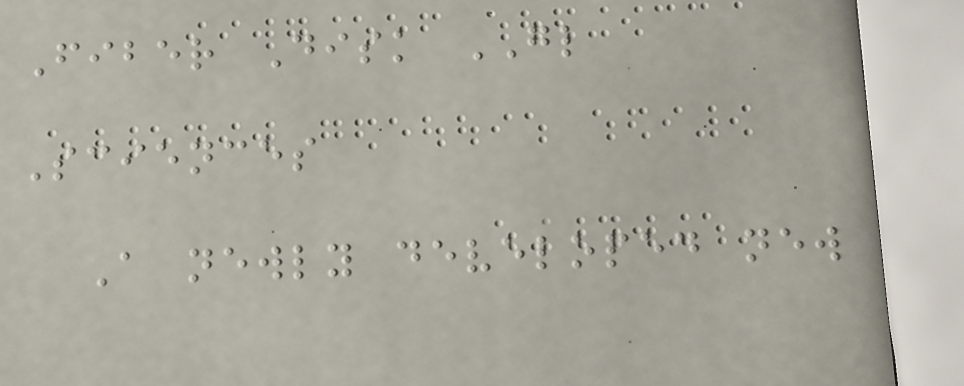Fiber Disk GL
Sciences
A newly developed new
